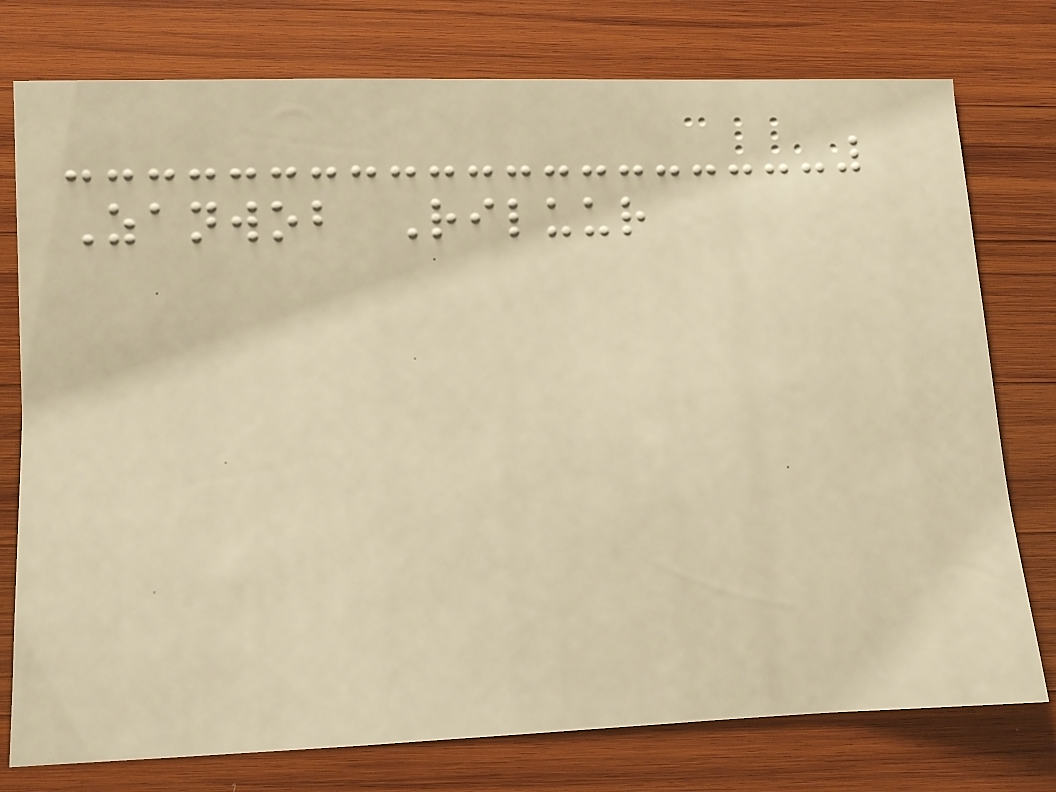Zanwob Riluur
